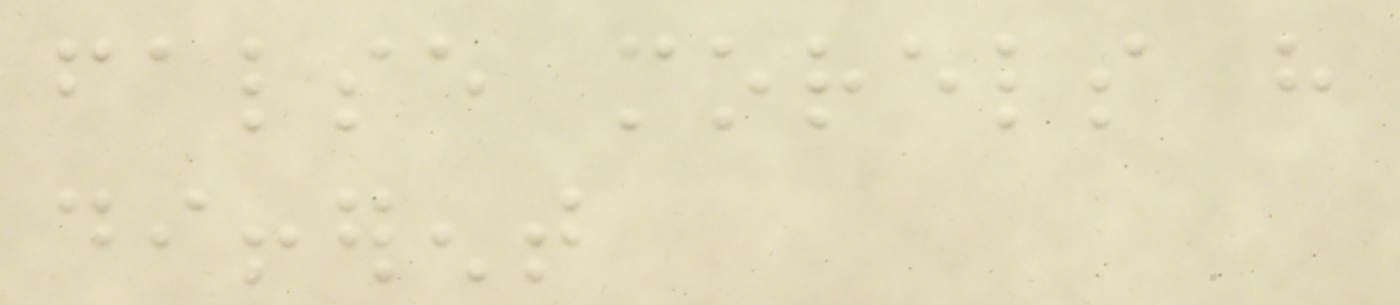false morels have
different
